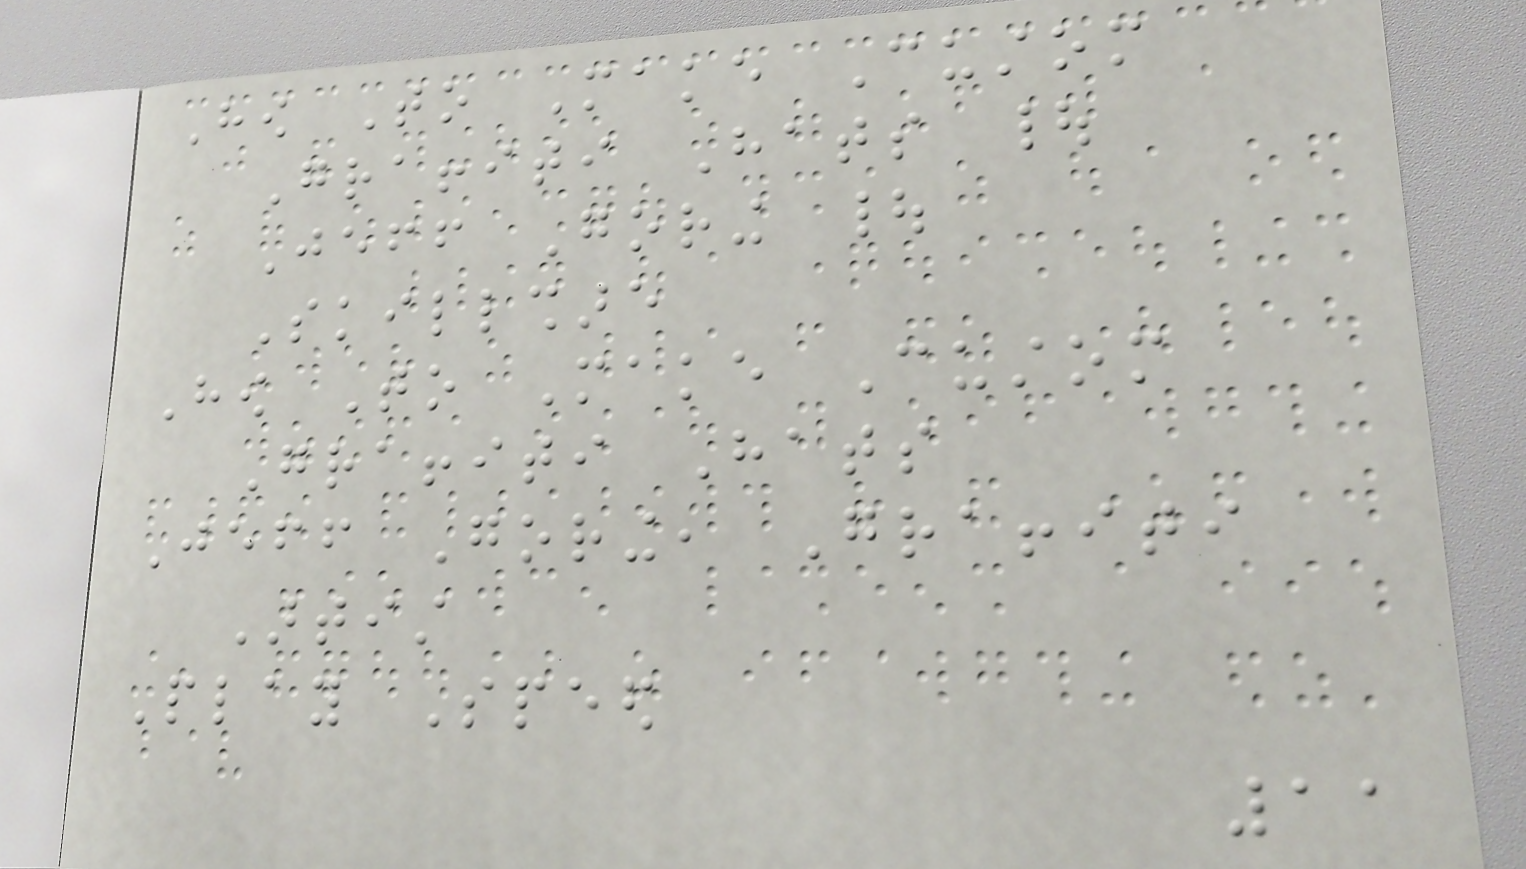How To Make Custom
Graffiti Hats |
Jeff Goring |
Skillshare
How To Make Custom
Graffiti Hats
Jeff Goring, Graffiti
Artist
Play Speed
11
